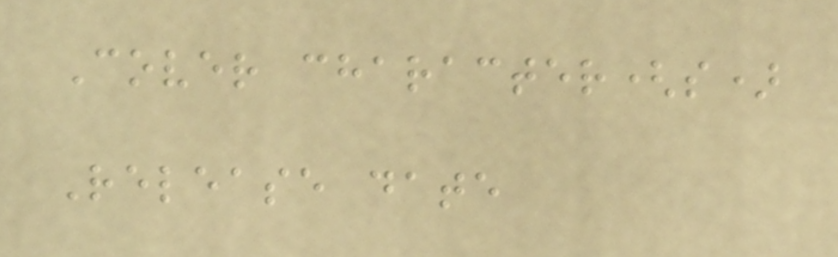Cover character(s)
Release date
